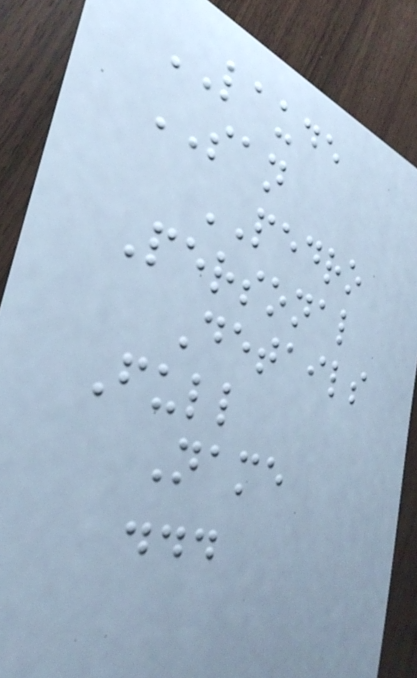LAUDE
SAN
PEDRO
Personal
Details
Full
Name
...
